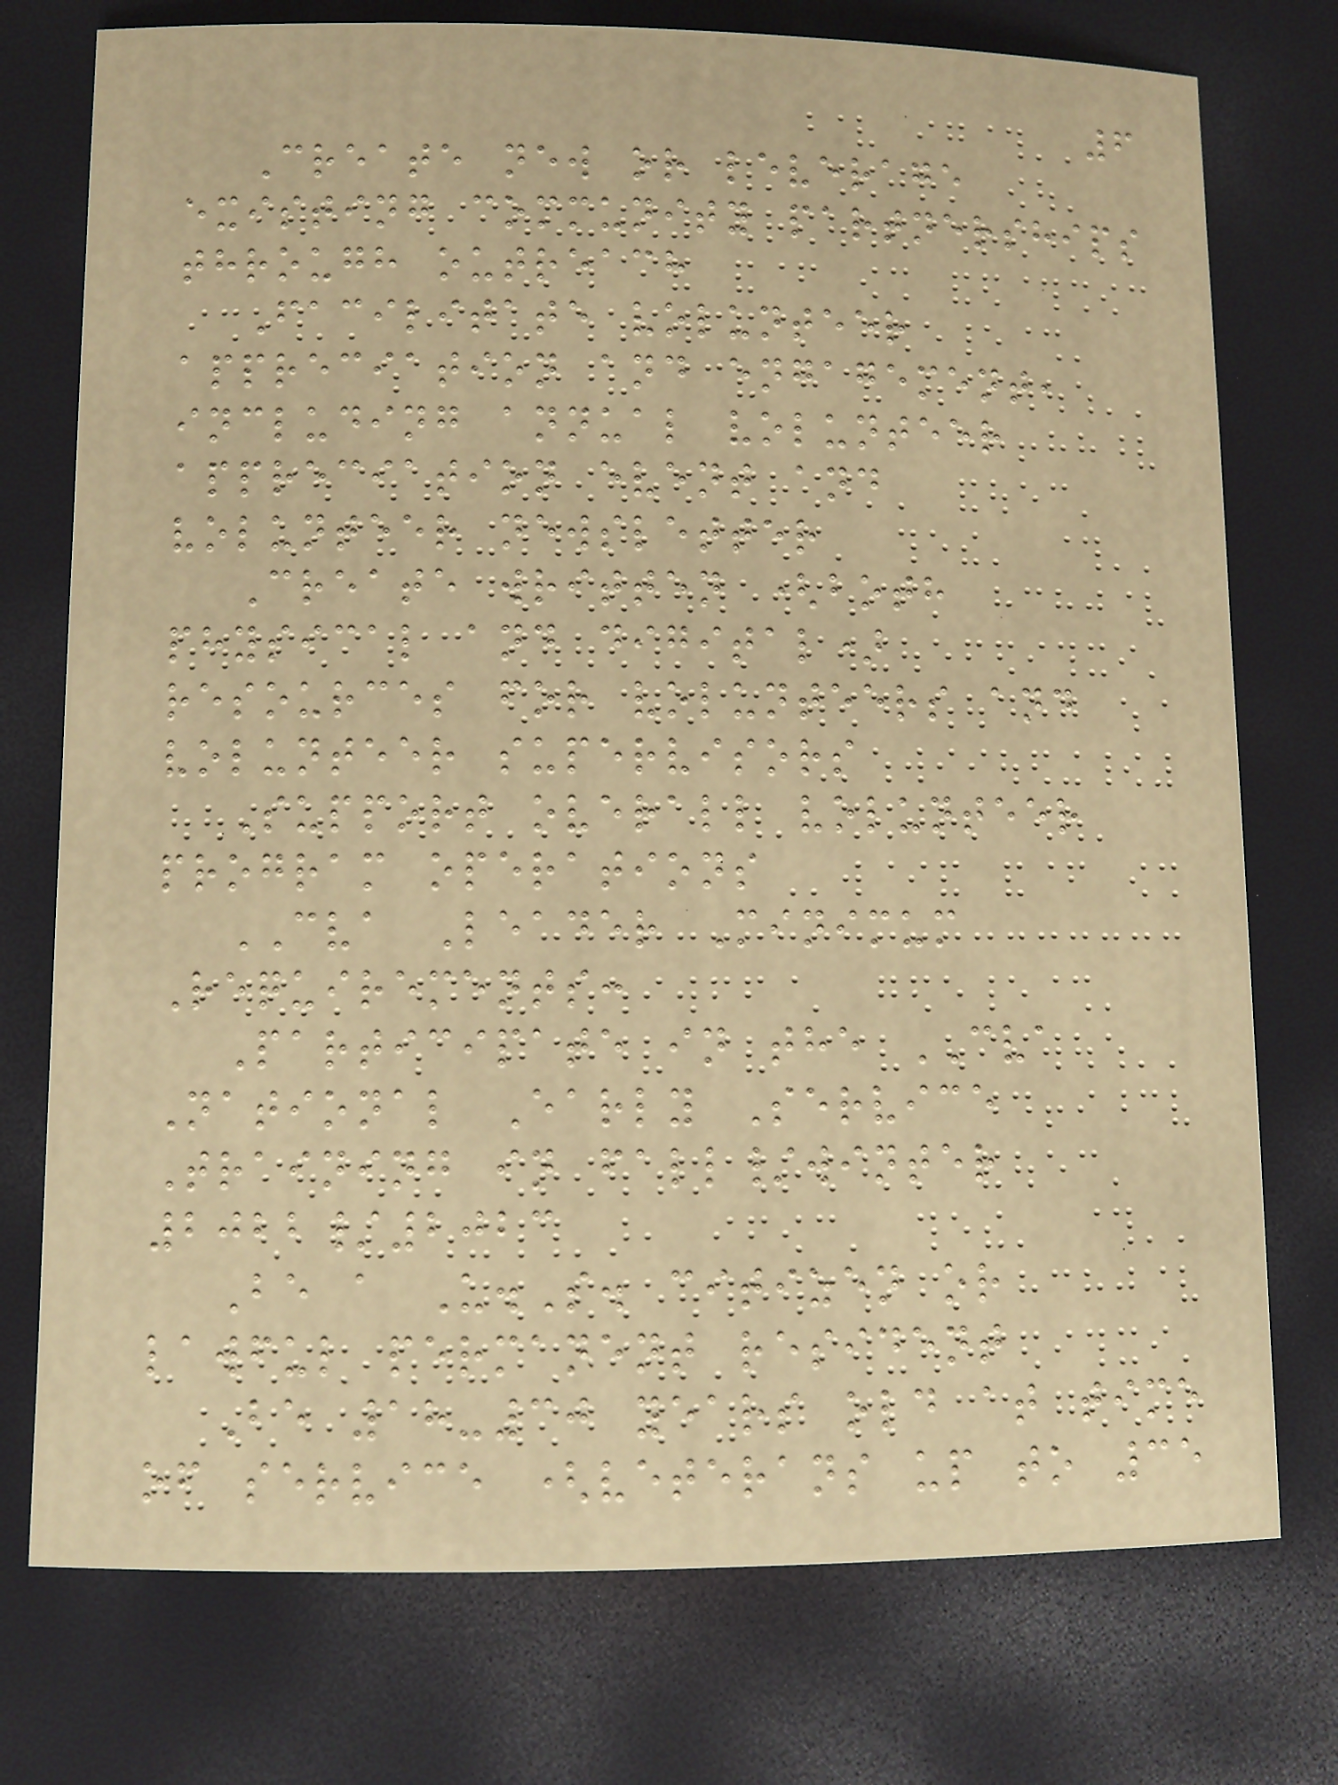6
Create new or leverage
existing community partnerships
through outreach
Facilitate volunteer
appreciation and engagement,
including annual volunteer
appreciation event and
volunteer newsletter
Create written (both
physical and digital)
resources for volunteers and
volunteer supervisors
Support overall volunteer
program operations
CVA Leader Minimum
Requirements:
Participate in the CVA
National Early Service
Training in fall/winter
2022/2023
Be a U.S. citizen or
lawful permanent resident
Be 18-30 years old at time
of service (veterans up to 35
